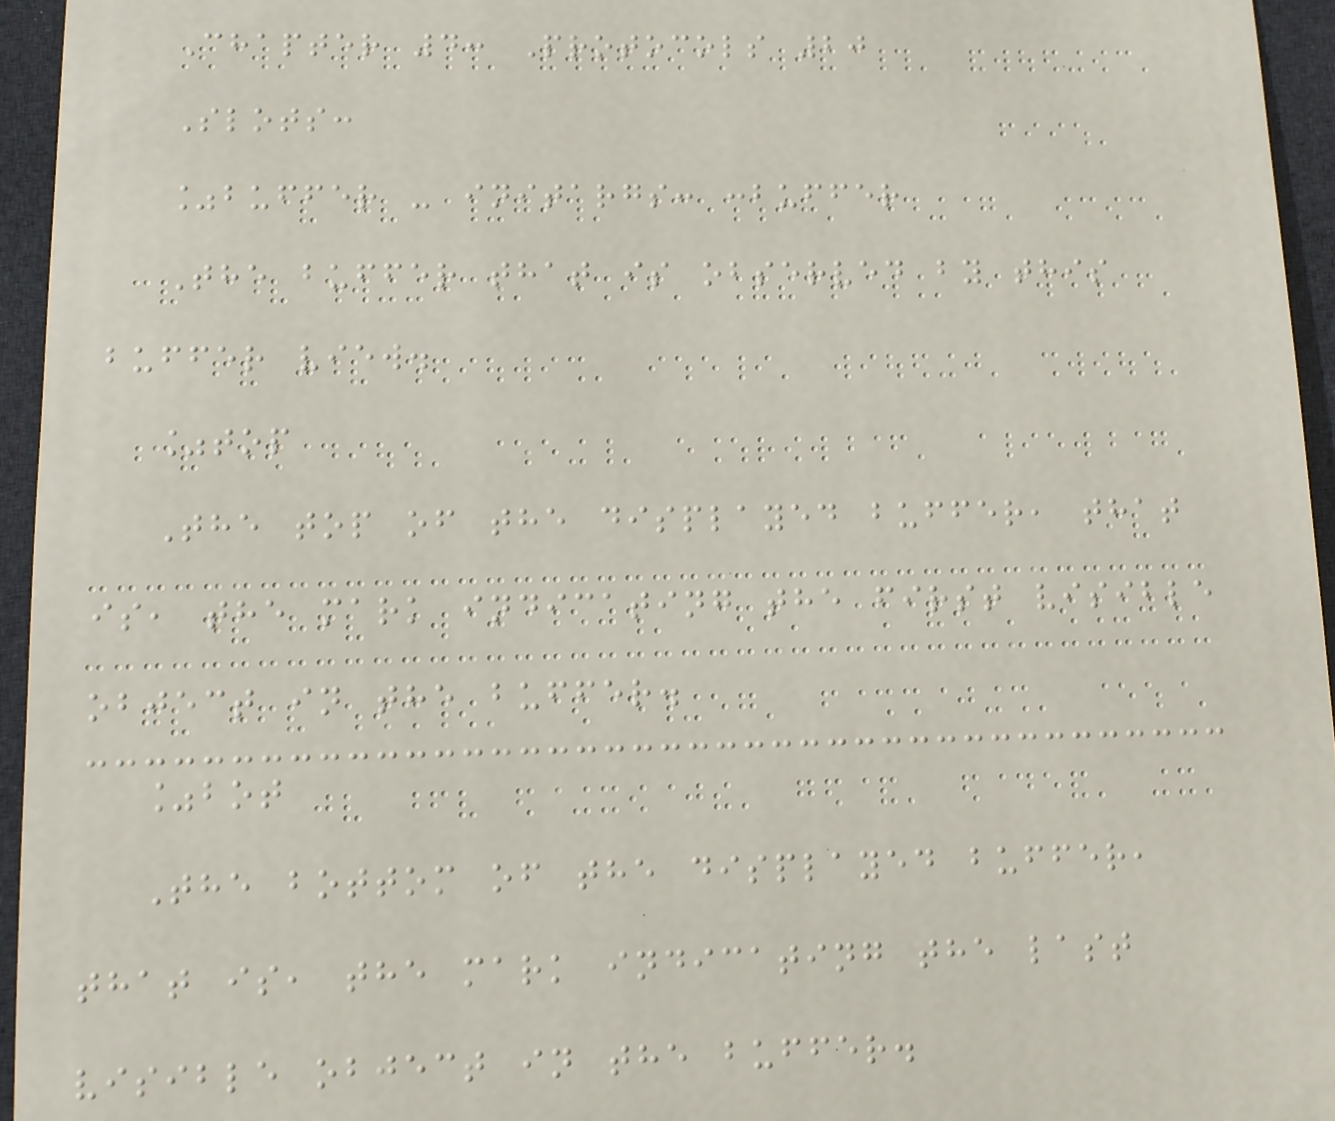Chapter 4: Protocols 20
Slots:
%buffer - initargs: :buffer
The buffer that is observed by this
buffer view.
%top
The top of the displayed buffer, that
is, the mark indicating the first visible
object in the buffer.
%bot
The bottom of the displayed buffer,
that is, the mark indicating the last
visible object in the buffer.
